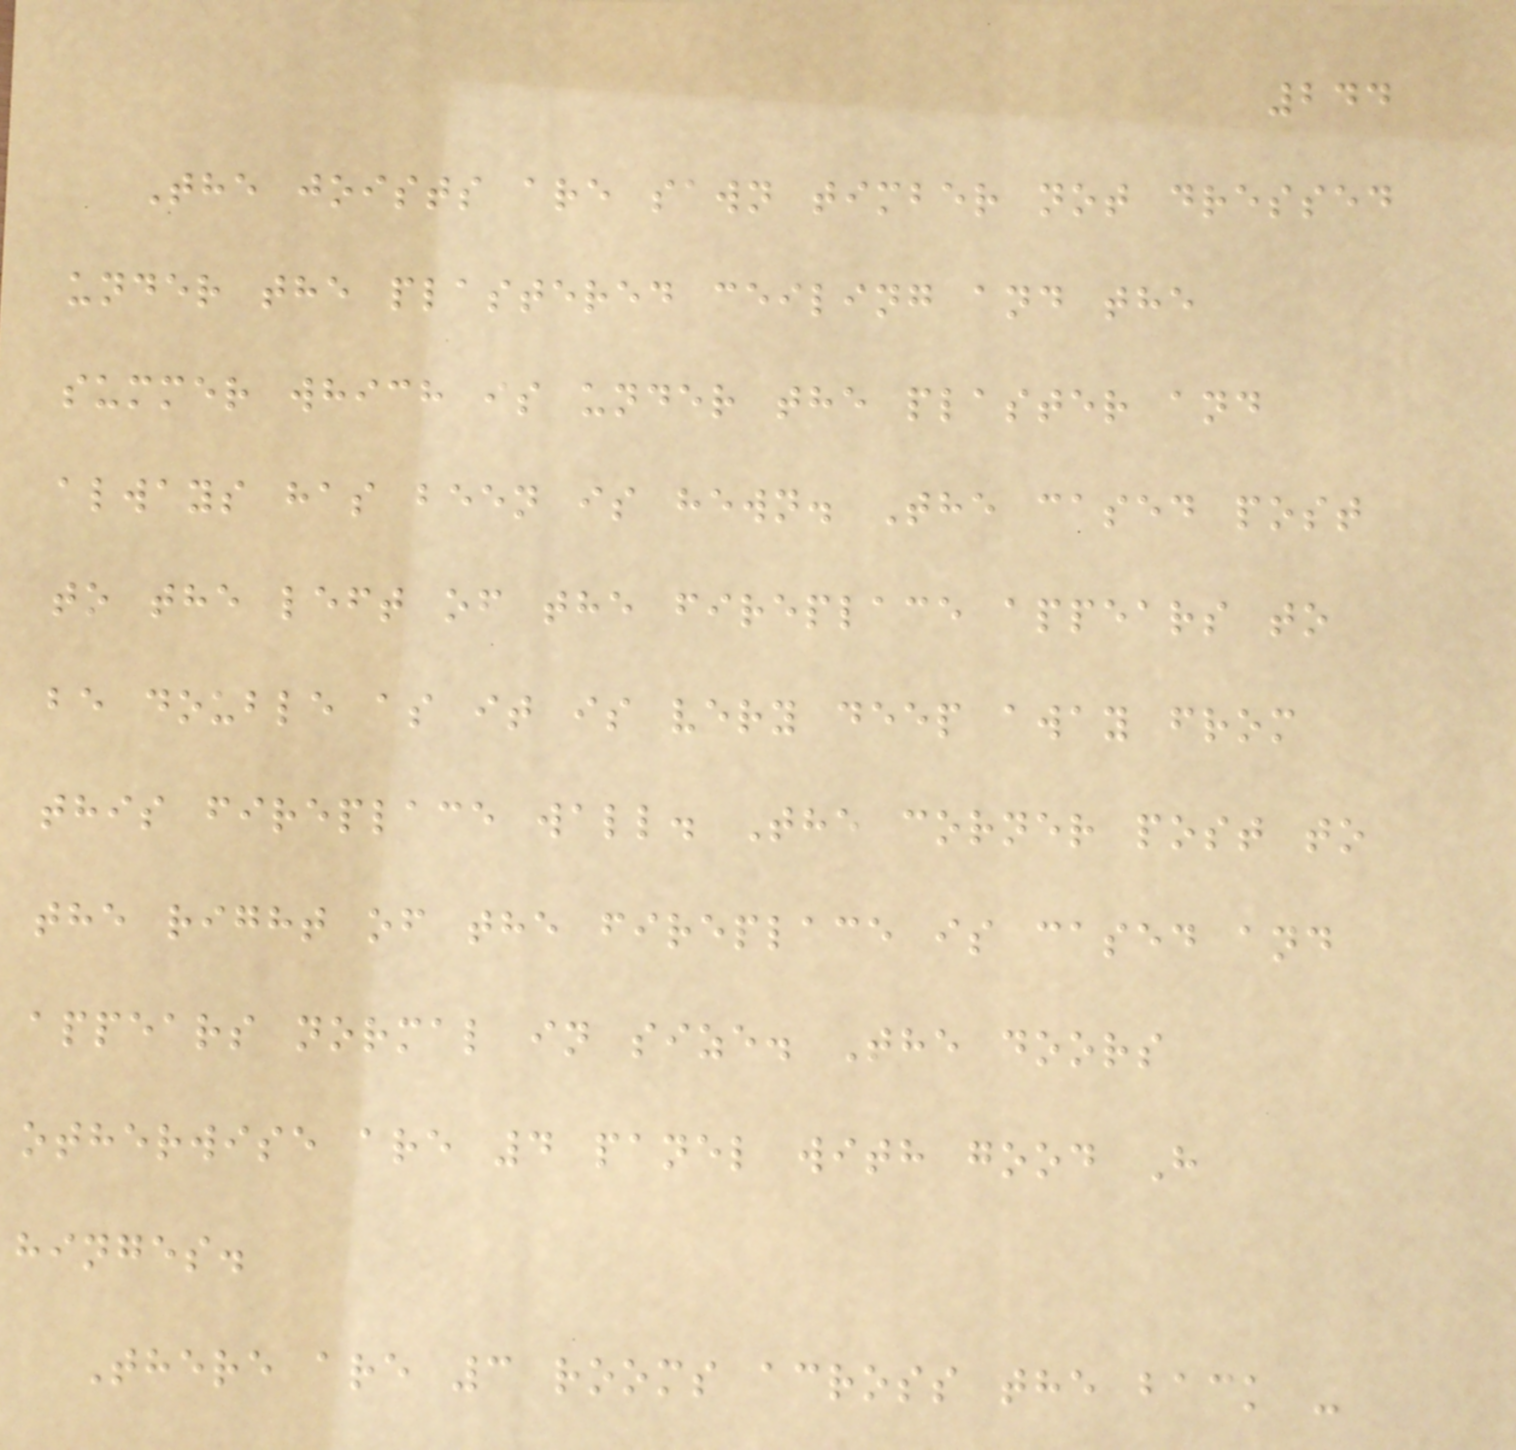244
The joists are sawn timber not dressed
under the plastered ceiling and the
summer which is under the plaster and
always has been is hewn. The cased post
to the left of the fireplace appears to
be double as it is very deep away from
this fireplace wall. The corner post to
the right of the fireplace is cased and
appears normal in size. The doors
otherwise are 4 panel with good H
hinges.
There are 3 rooms across the back -
